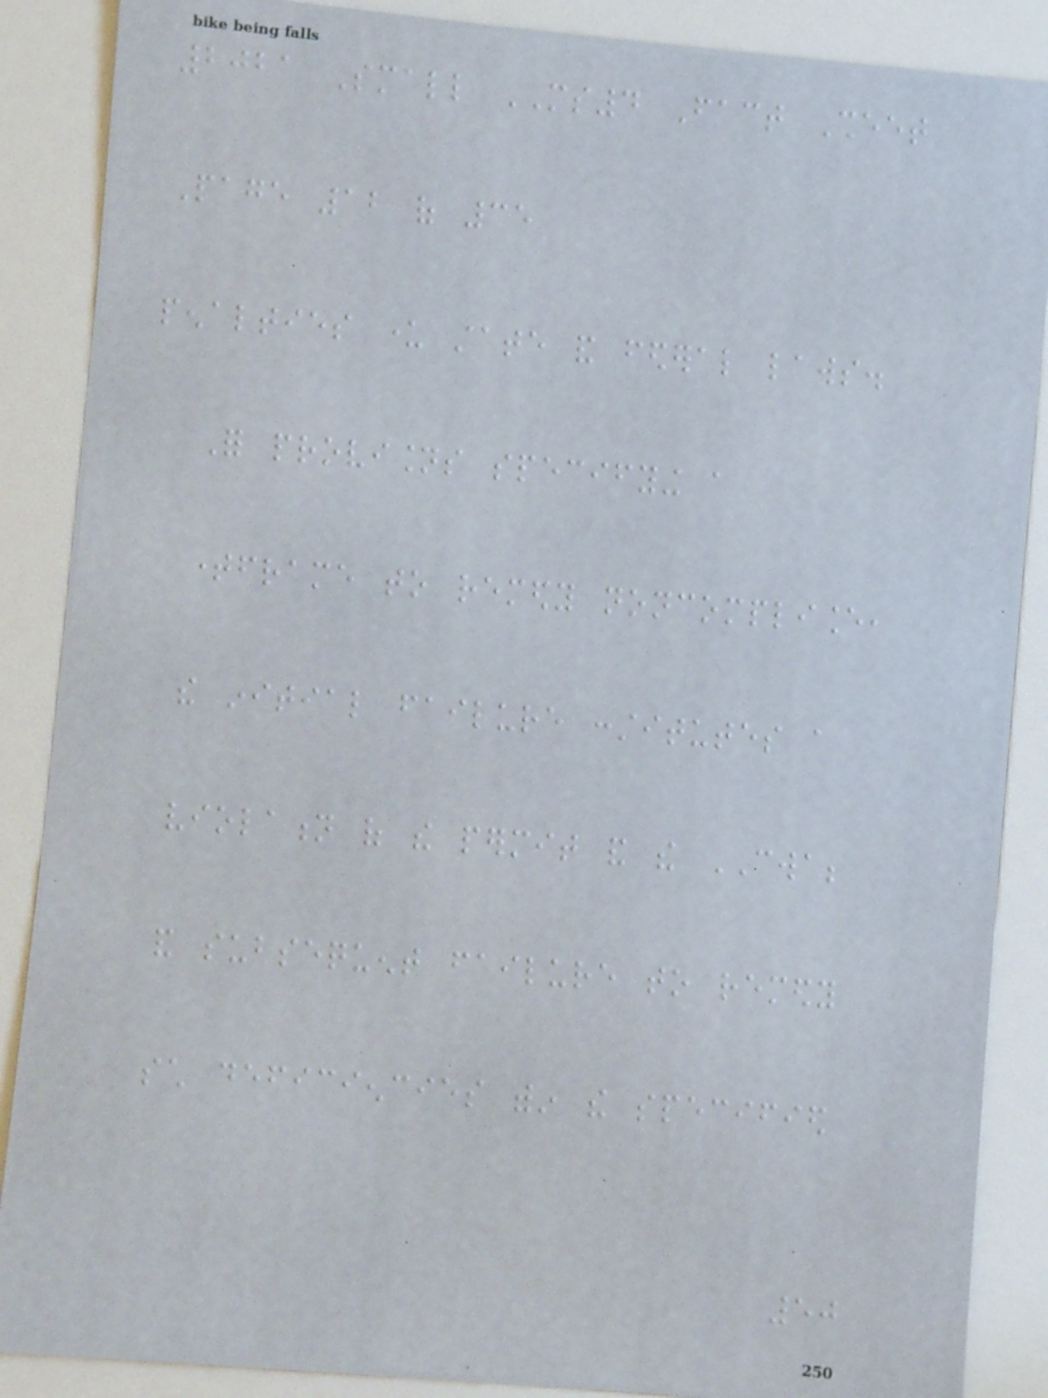2021 Small MS4 Fact Sheet
Page 12 of 35
penalties under state and federal laws.
For provisions specifying a
timeframe to remedy noncompliance,
the initial failure constitutes a
violation of the permit and the CWA;
and subsequent failure to remedy
such deficiencies within the specified
50
